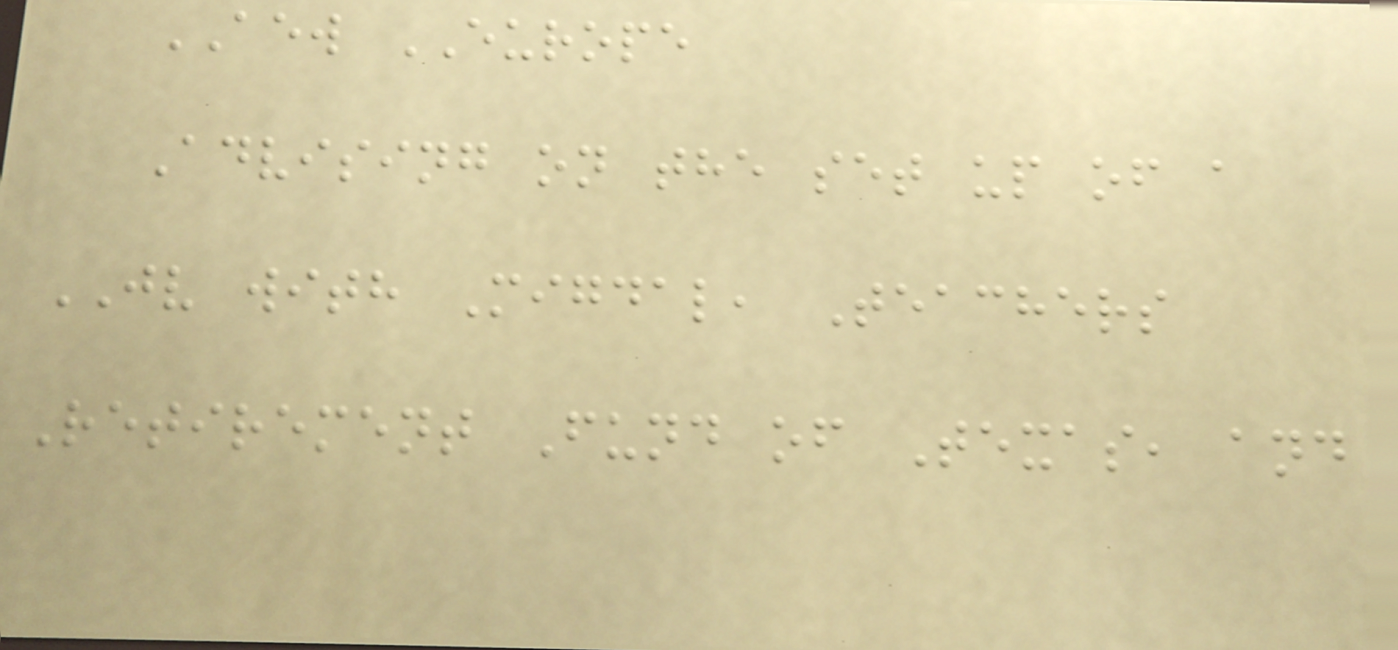AEW EUROPE
Advising on the set up of a
JV with Migdal, Teachers
Retirement Fund of Texas, and
